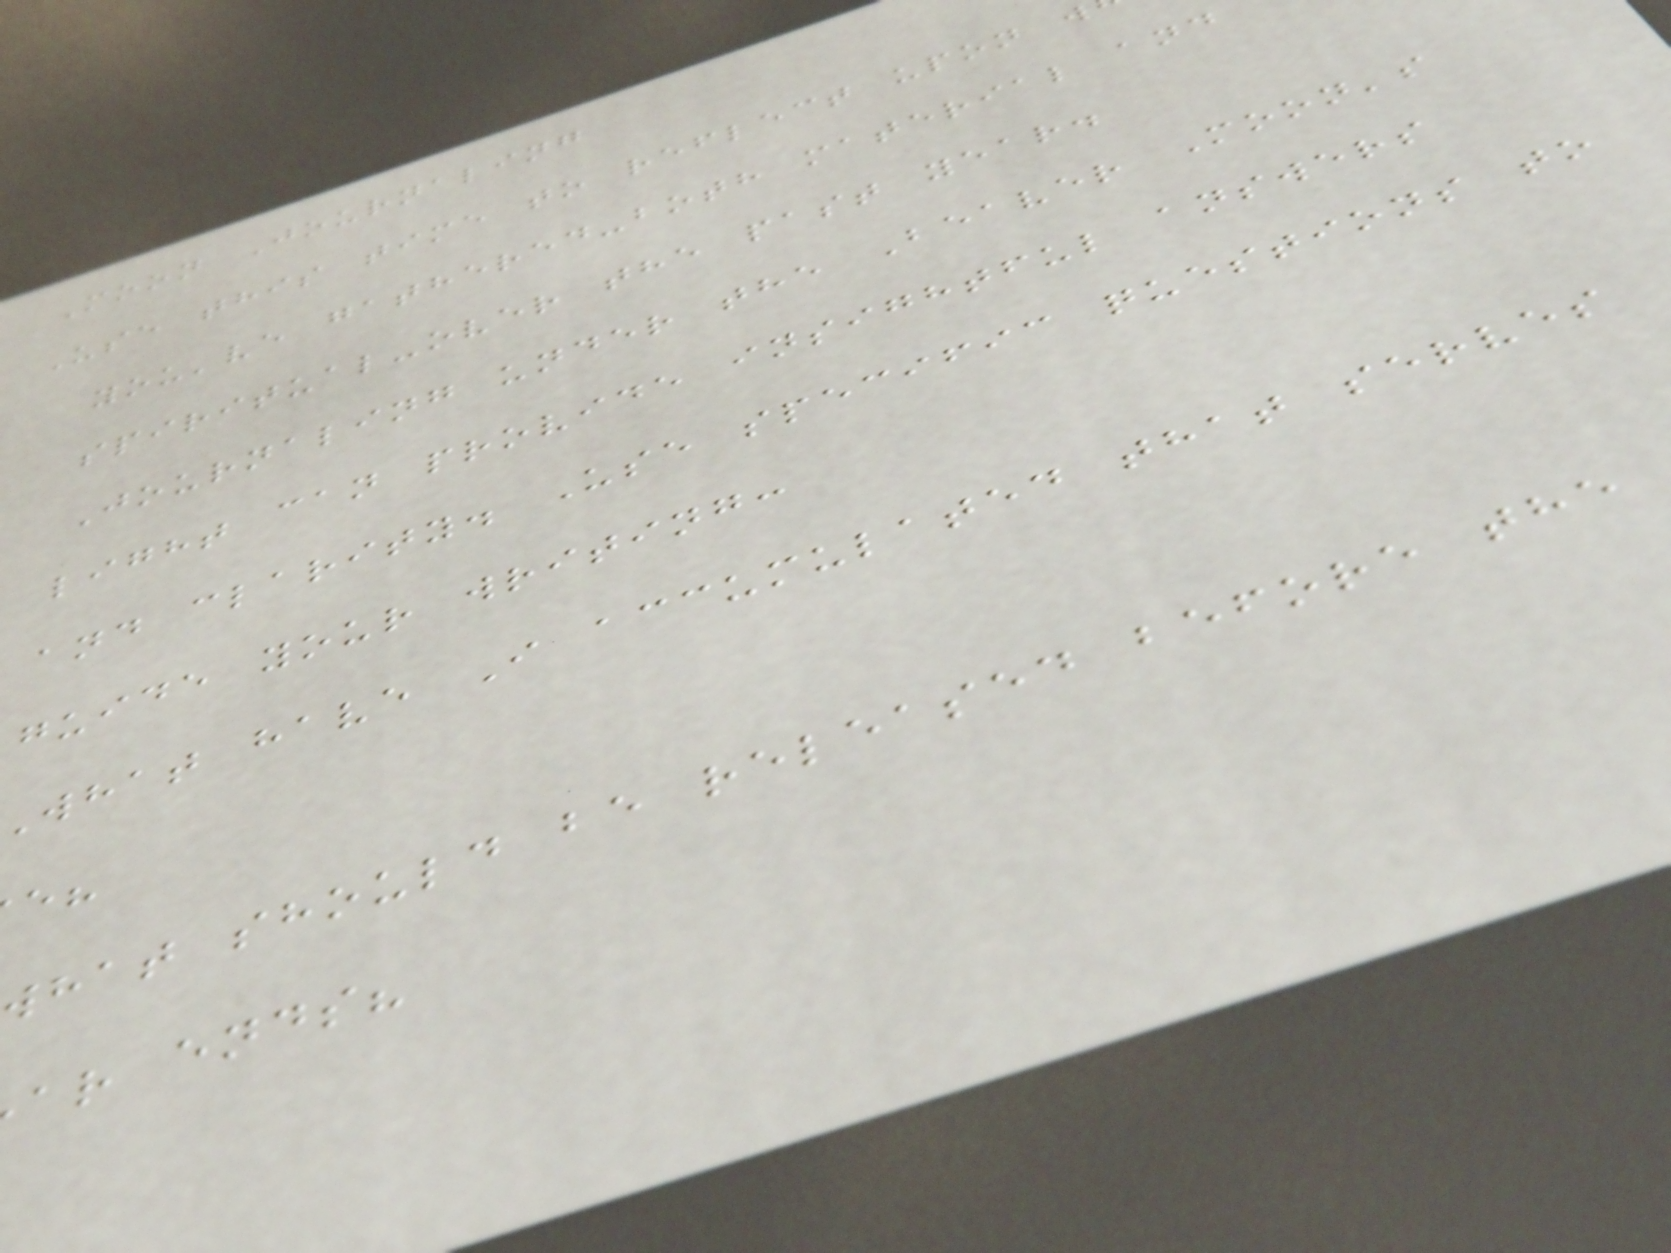Moon Journaling
Use this time to reflect upon w
you've gathered-both material and
spiritual-over the past year.
Journaling under the Beaver Moon's
light can provide insightful answers
and clarity. Use specific questions to
guide your writing:
what have I accumulated that serves
what should be released before the
ar ends?
